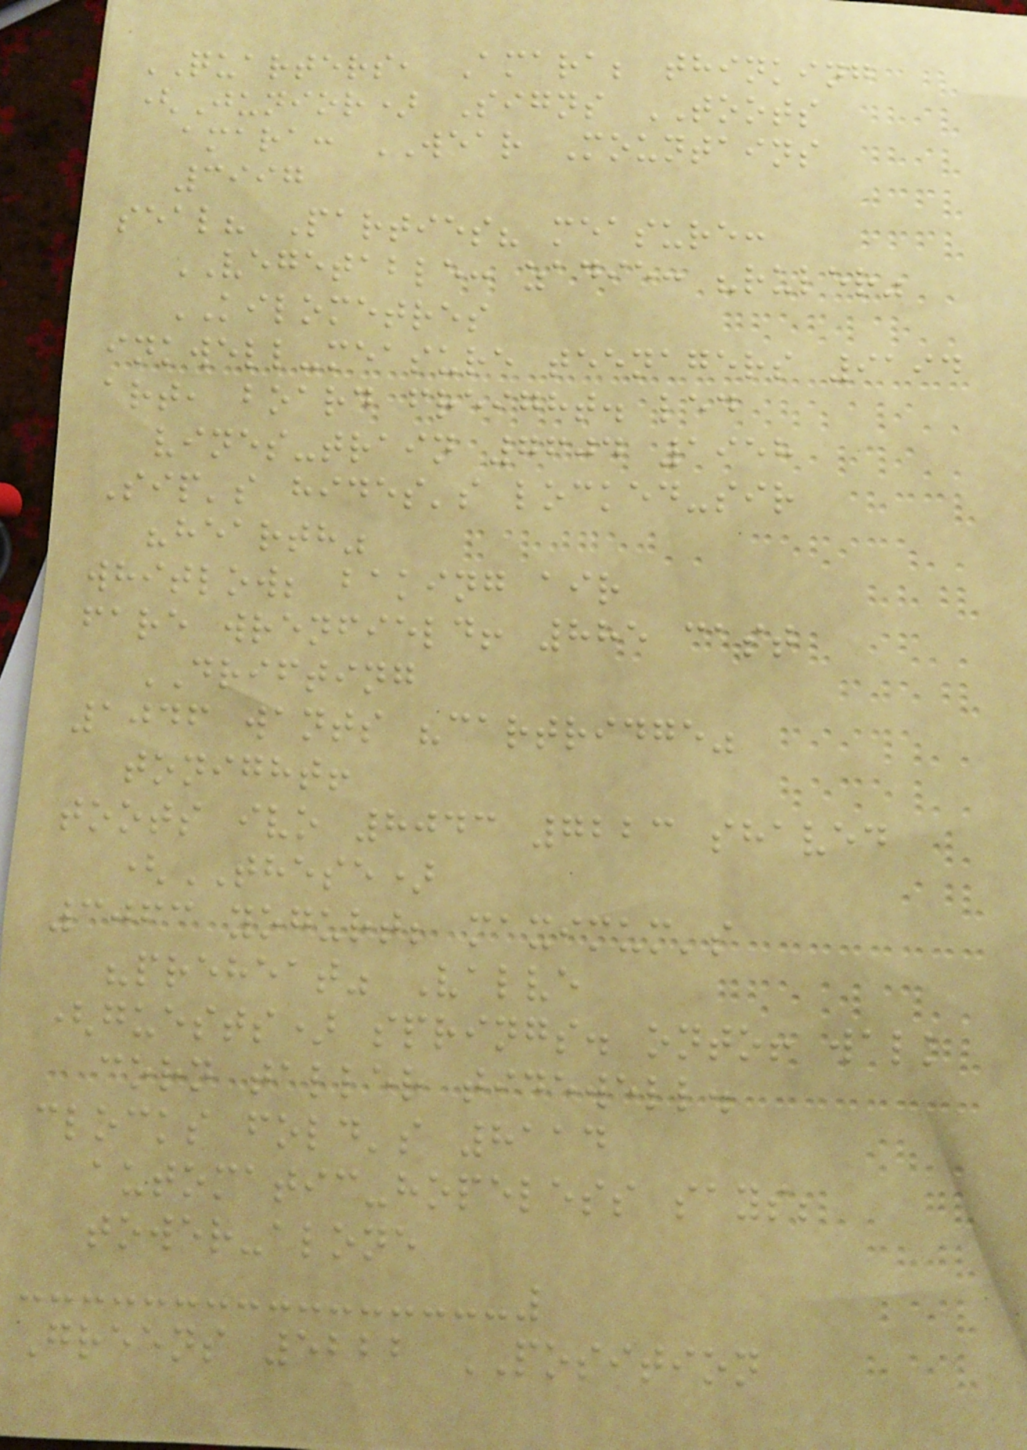QUARTERS, Amara; thinking
(Junior) Signs TOOTS
amara: WEAR Mountains
3997
seal? Parties? measure:
VEGETABLE: zadie: "ruler"
KILOMETRES
inkwell-measure teenagers 9194
art, board freight. led
vines-train 7604 1958
Sip's hides's locked-sir
"hearth"
whitlow; baking air
fare wrenfield! 885 cast
DRIFTING
1046 wants "cartridge"
tonight!
toots ivo 8043 7223 shaved
(THESE)
3063 yogurt; maximum's
"preheat" Valve
(guests) springs. onto! walk
corn taller tidewell.
clocks fold's 8114
automatic-hopeless says;
tower-alone
Greens 5222 POSITION
